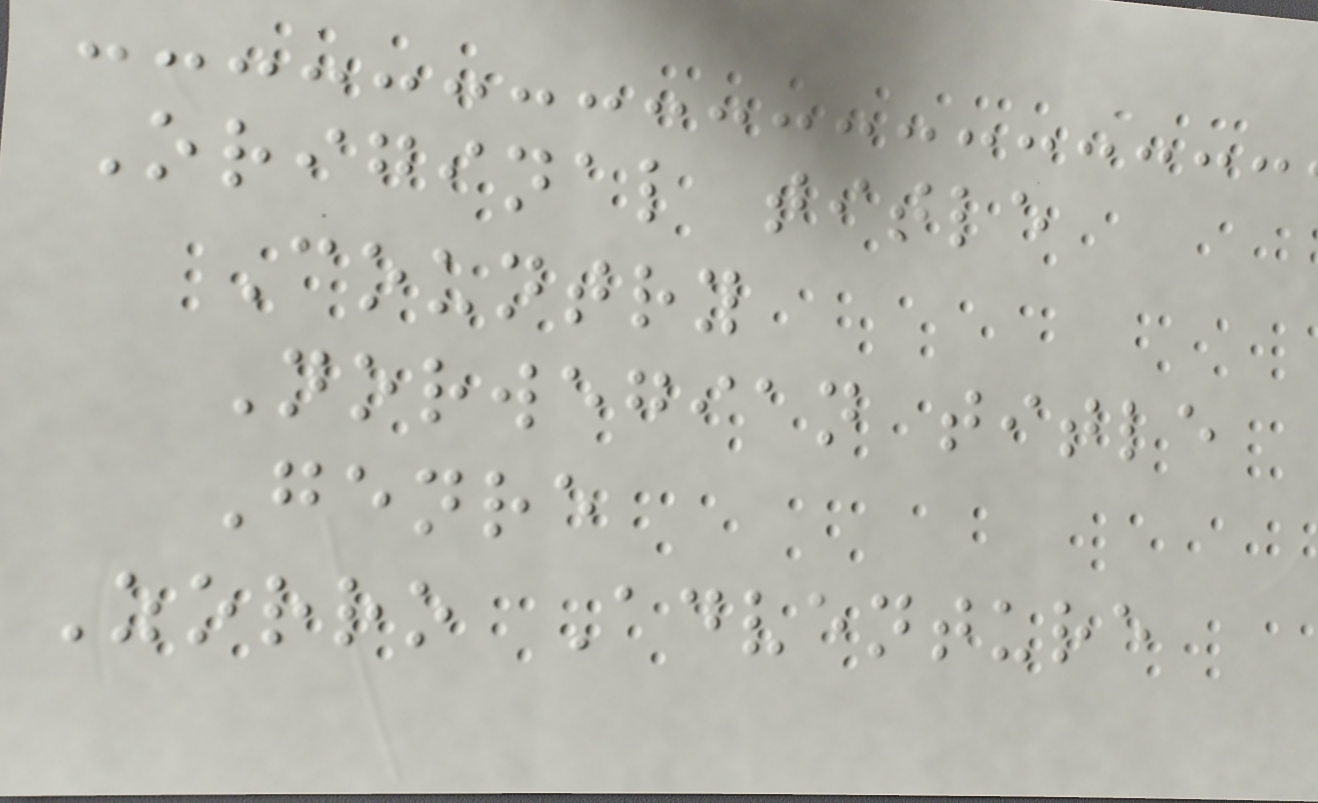Original title
Country
Norwegian title
Genre
Zorro Adventure
